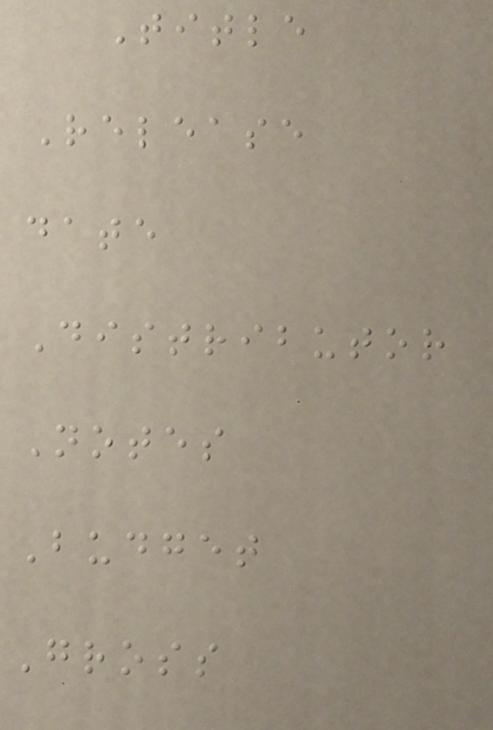Title
Release
date
Distributor
Notes
Budget
Gross
